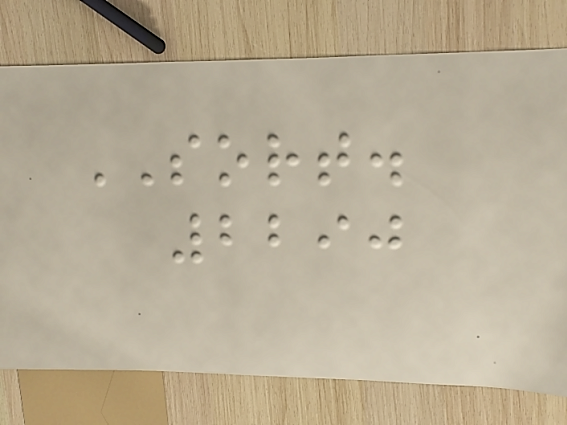SORT.
2290
